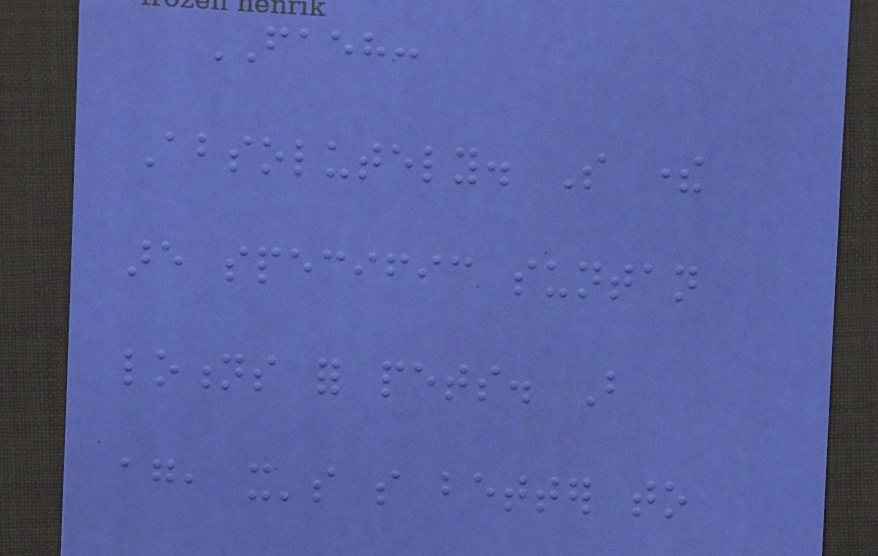FAEH:
Absolutely. So there
are specific suntan
lotions for pets. But
again, it's so better to
